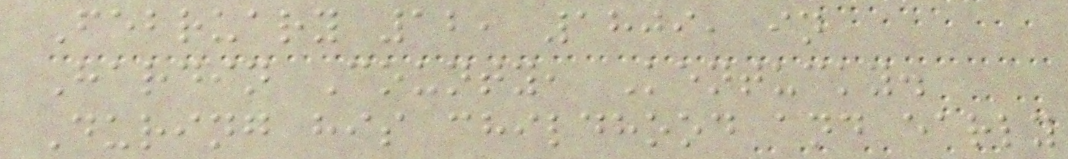February 12, 1809, in
Hardin County, Kentucky.
During his childhood and early
